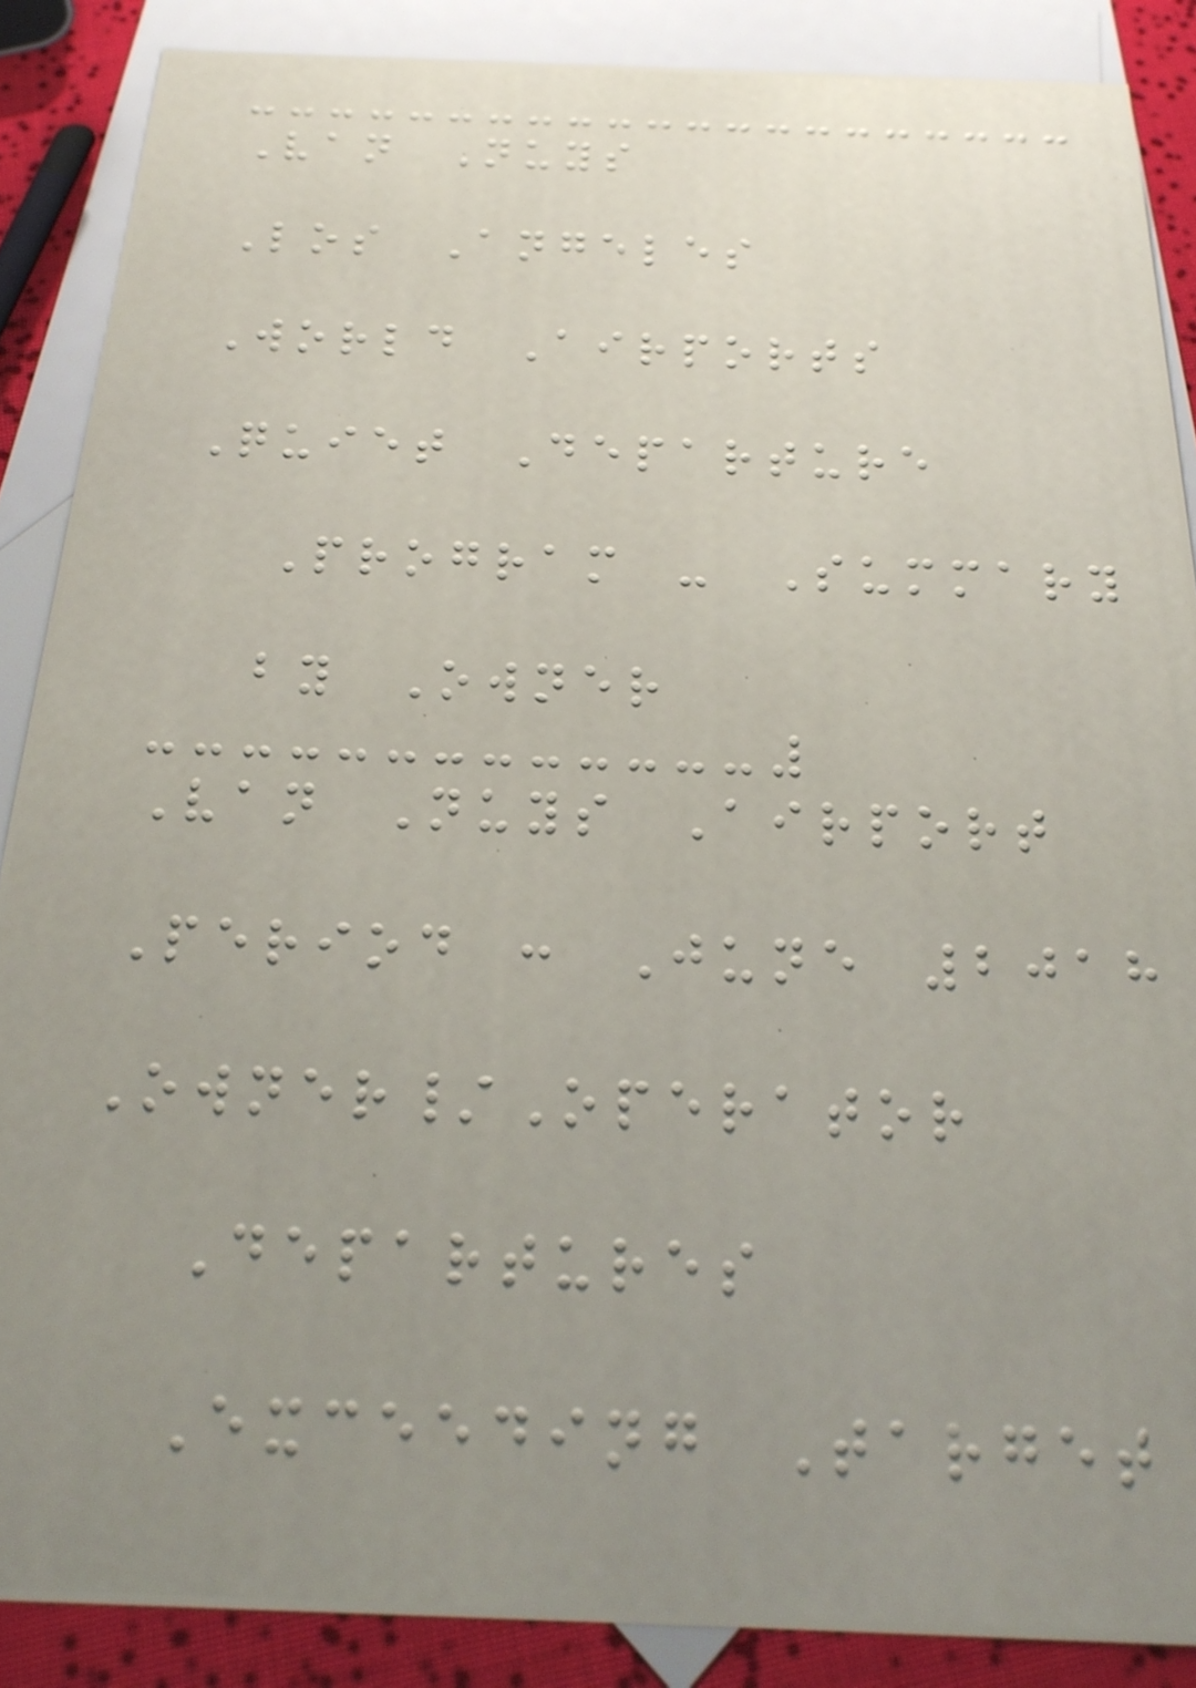Van Nuys
Los Angeles
World Airports
Quiet Departure
Program - Summary
by Owner
Van Nuys Airport
Period : June 2018
Owner/Operator
Departures
Exceeding Target
